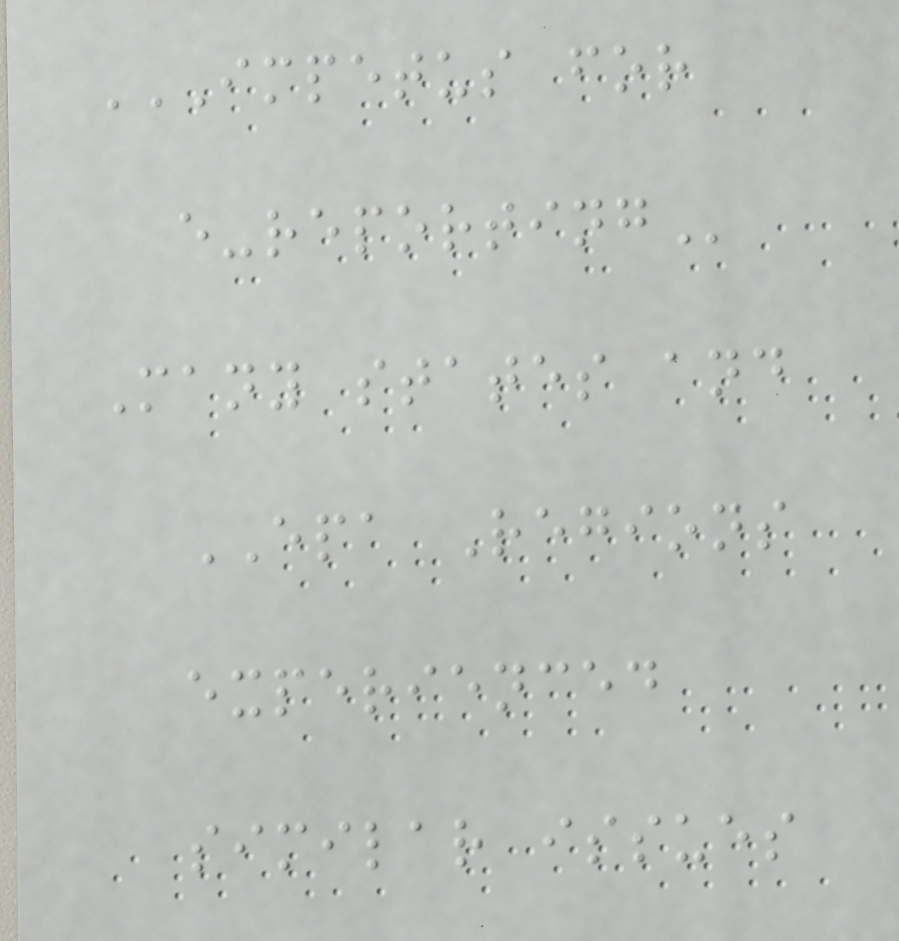IMPETUS FOR
E-REPORTING
Many states and
EPA Regions
experienced
similar issues
